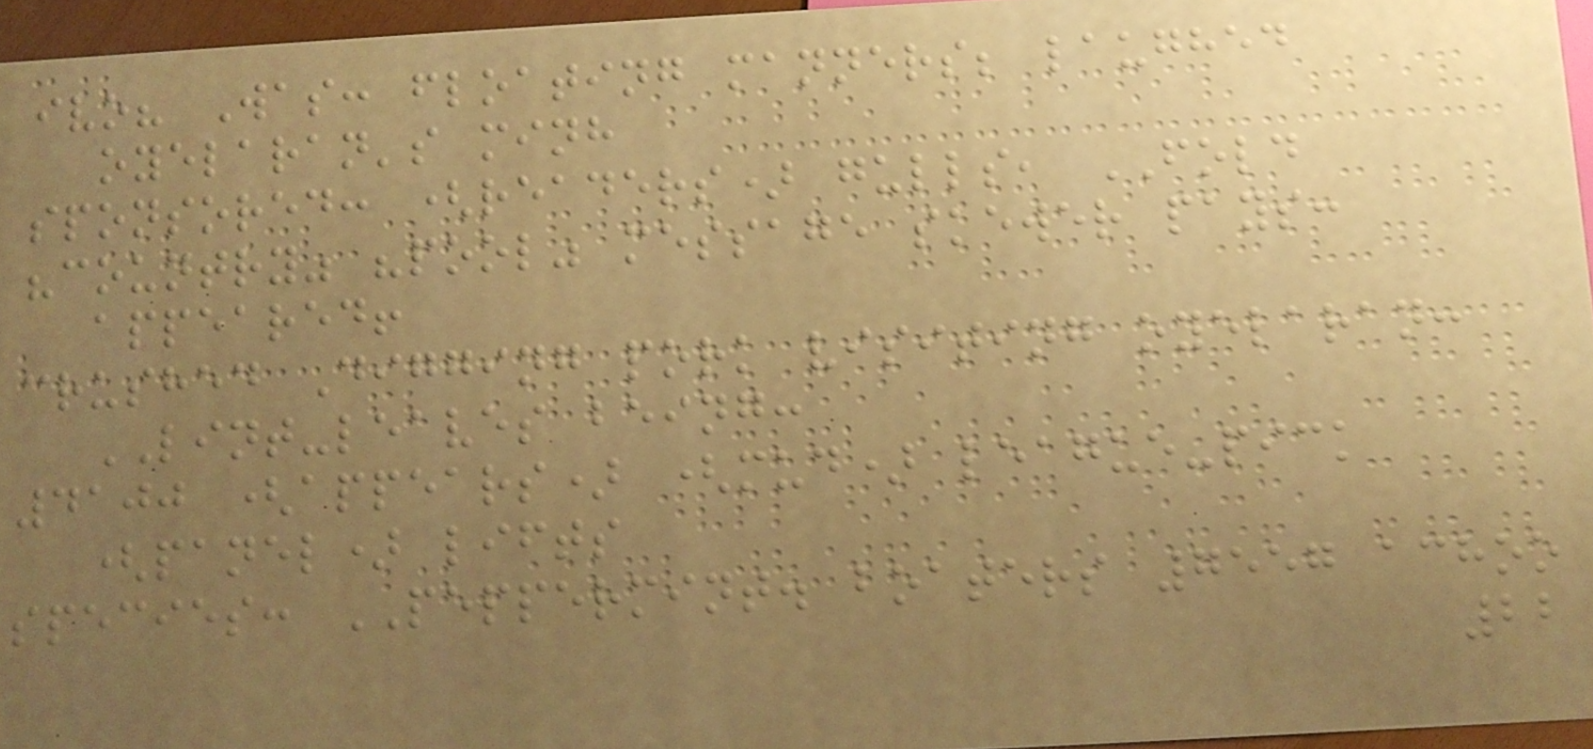ivo? Was: floating manners; laughed
oyelaran's minh
sponsored: (readers) gulls, FOLD
"country" "pool" message skewer pays:
appeared!
crushed Digging pork visiting oyelaran:
LINT-leaves being:
4100 (appears) (mud) league-pick
(panel) lifts
species: PEPPERMINT. boaters 7557 achoo
22
